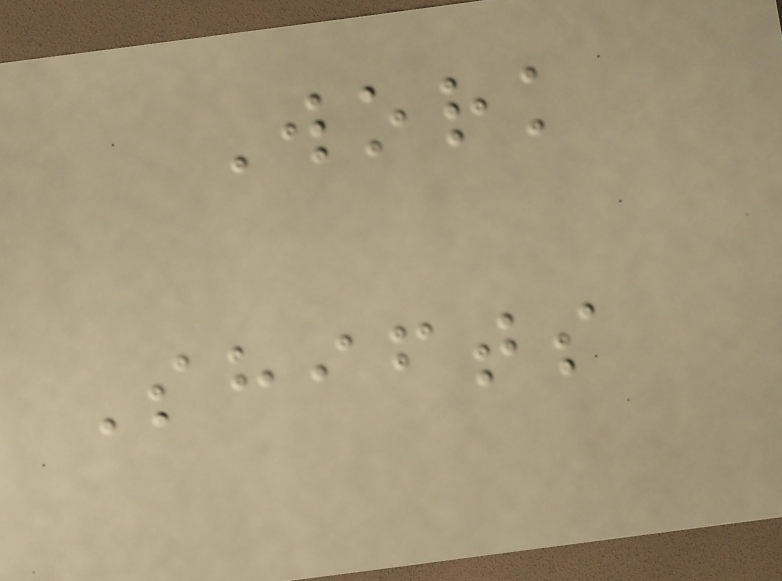Work
Shifts
